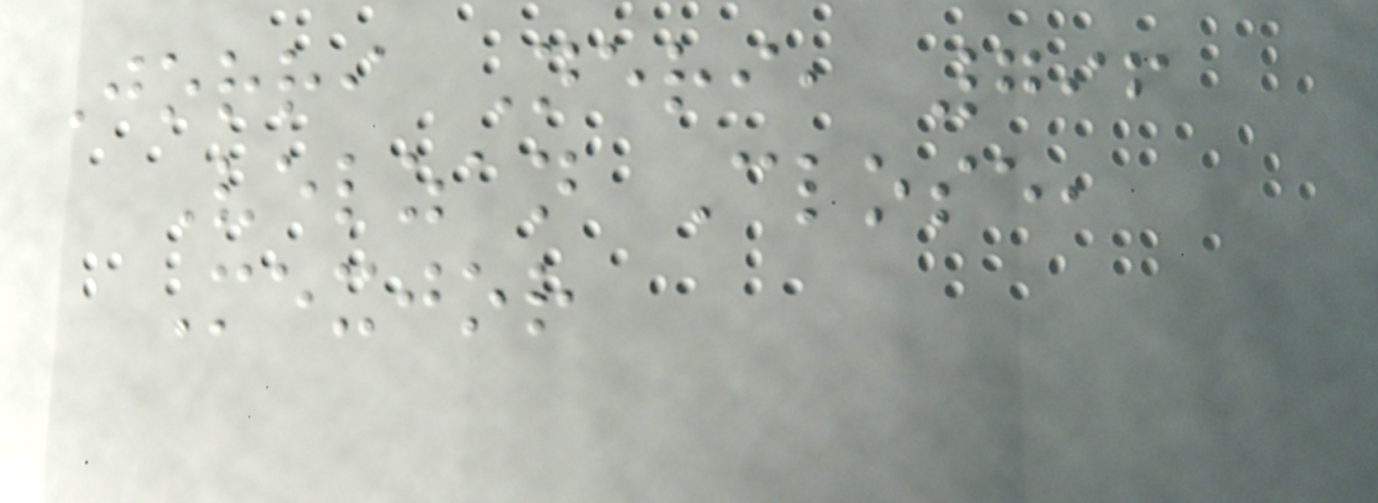Jorri Neri, 796
Velzan Close,
Mexjor
